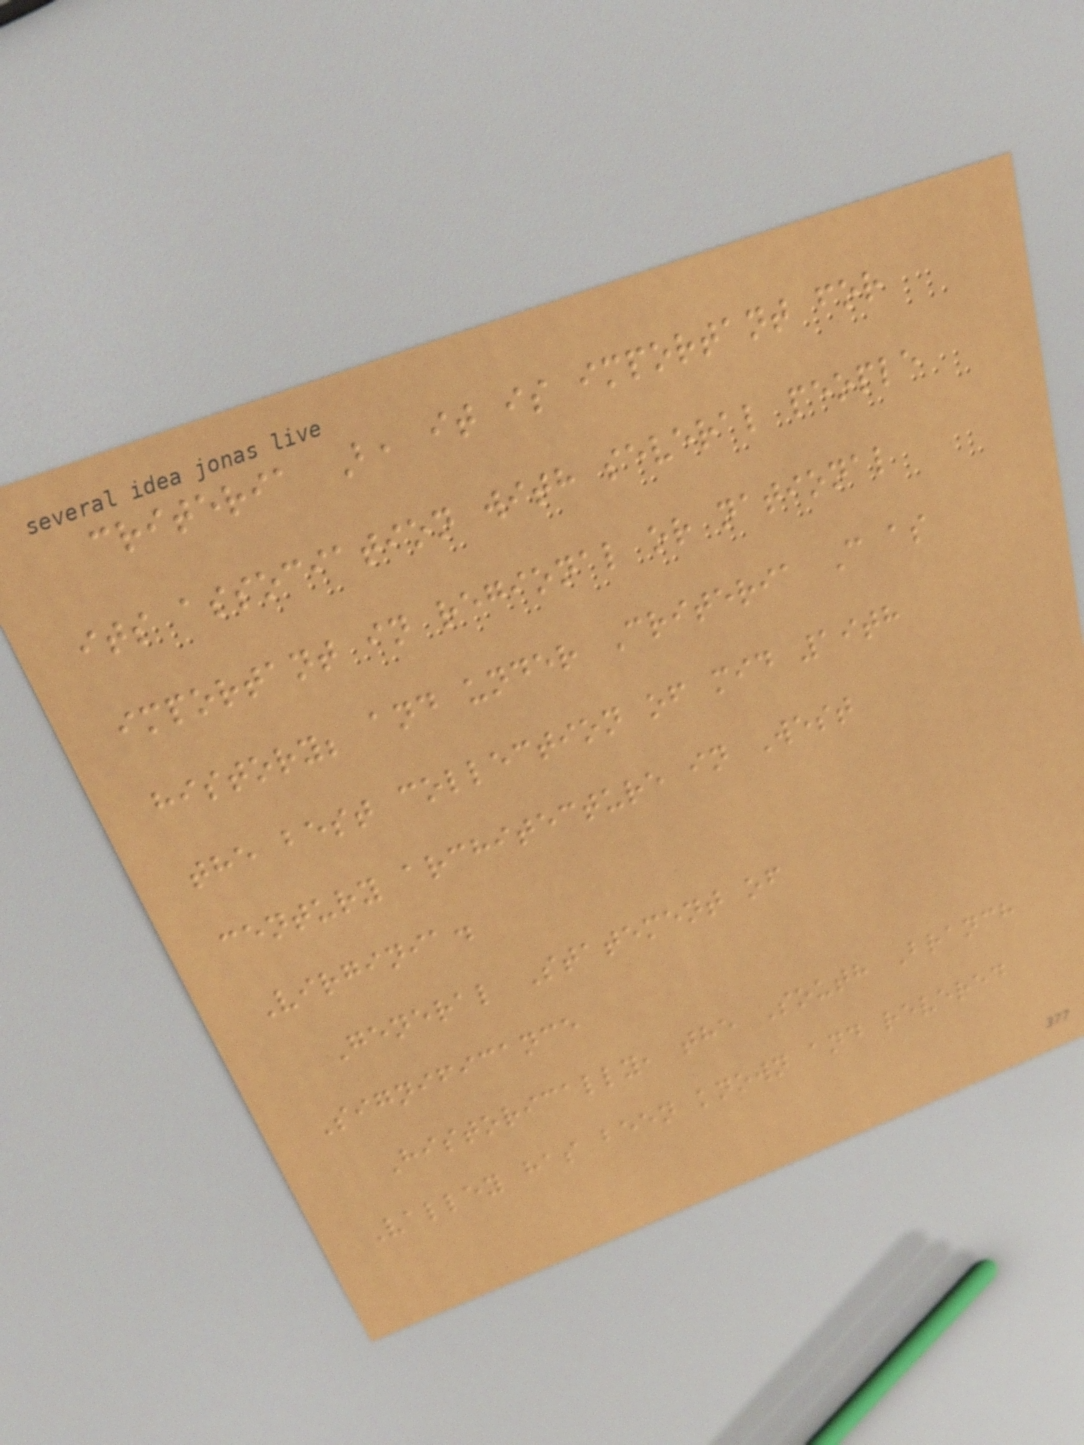criteria B, it is important for
its association with several people
important in regional or national
history; and under Criteria C as
the best collection of mid 19th
century architecture in West
Virginia.
General Statement of
Significance
Historically, the South Branch
Valley has been known and revered
